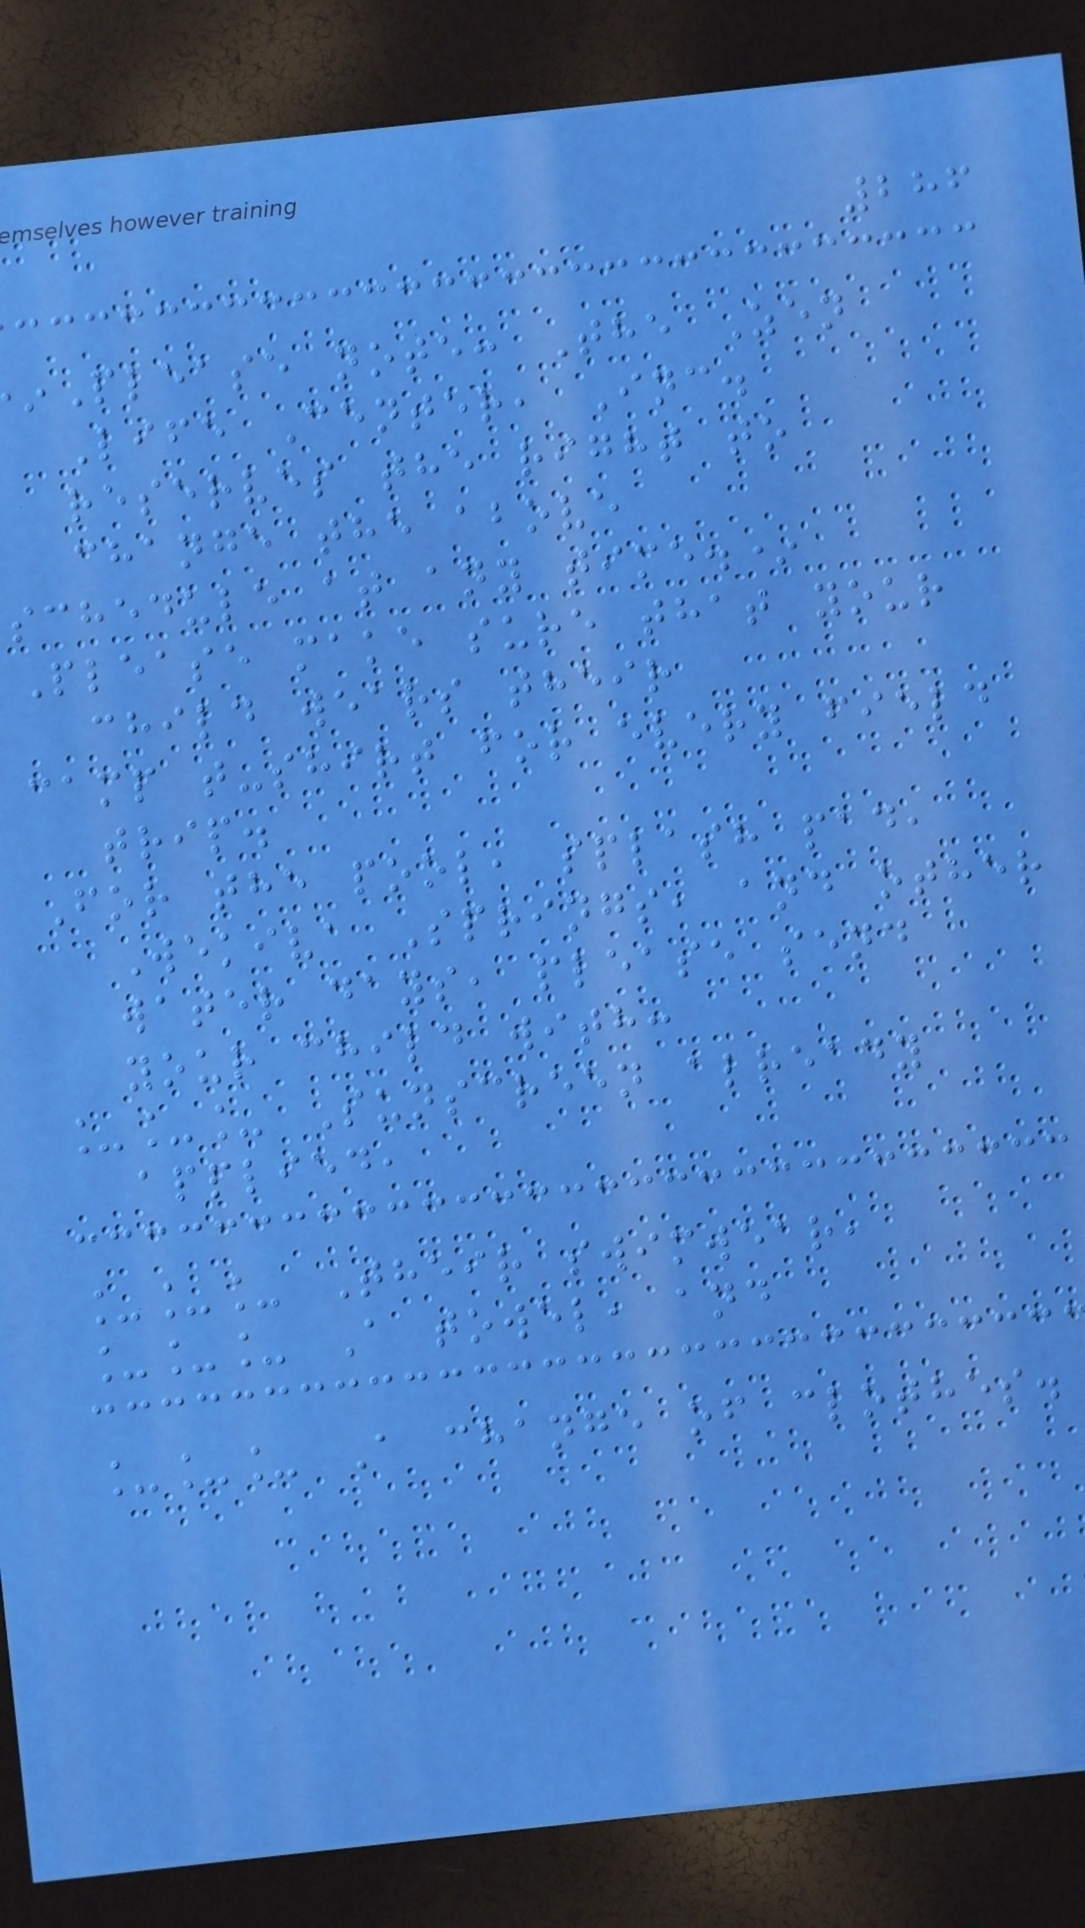286
Please note: The Zen
Life Center, Inc.
reserves the right to
change the above
schedule at any time.*
Please make sure that your
child wears their
camp t-shirt for every field
trip.
For the pool, splash pad,
Wekiva Springs, and other
water days, please send
your child with:
___ Sunscreen already
applied,
___ Their swimwear,
___ A towel, and
___ A change of clothes.
